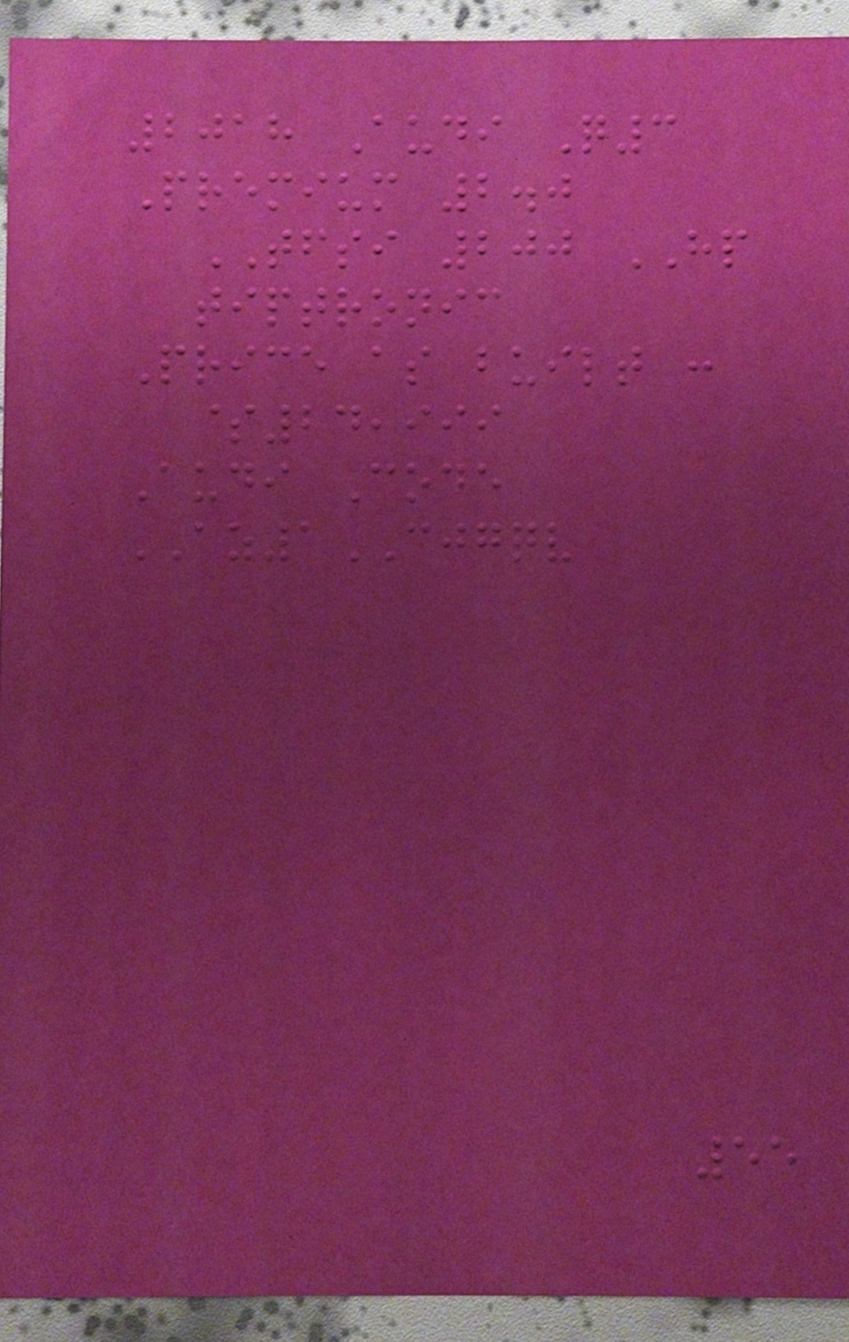2018 Audi Q3
Premium 2.0
TFSI 200 HP
tiptronic
Price as built :
$24,999
Audi Code
AZ1CJGQV
55
